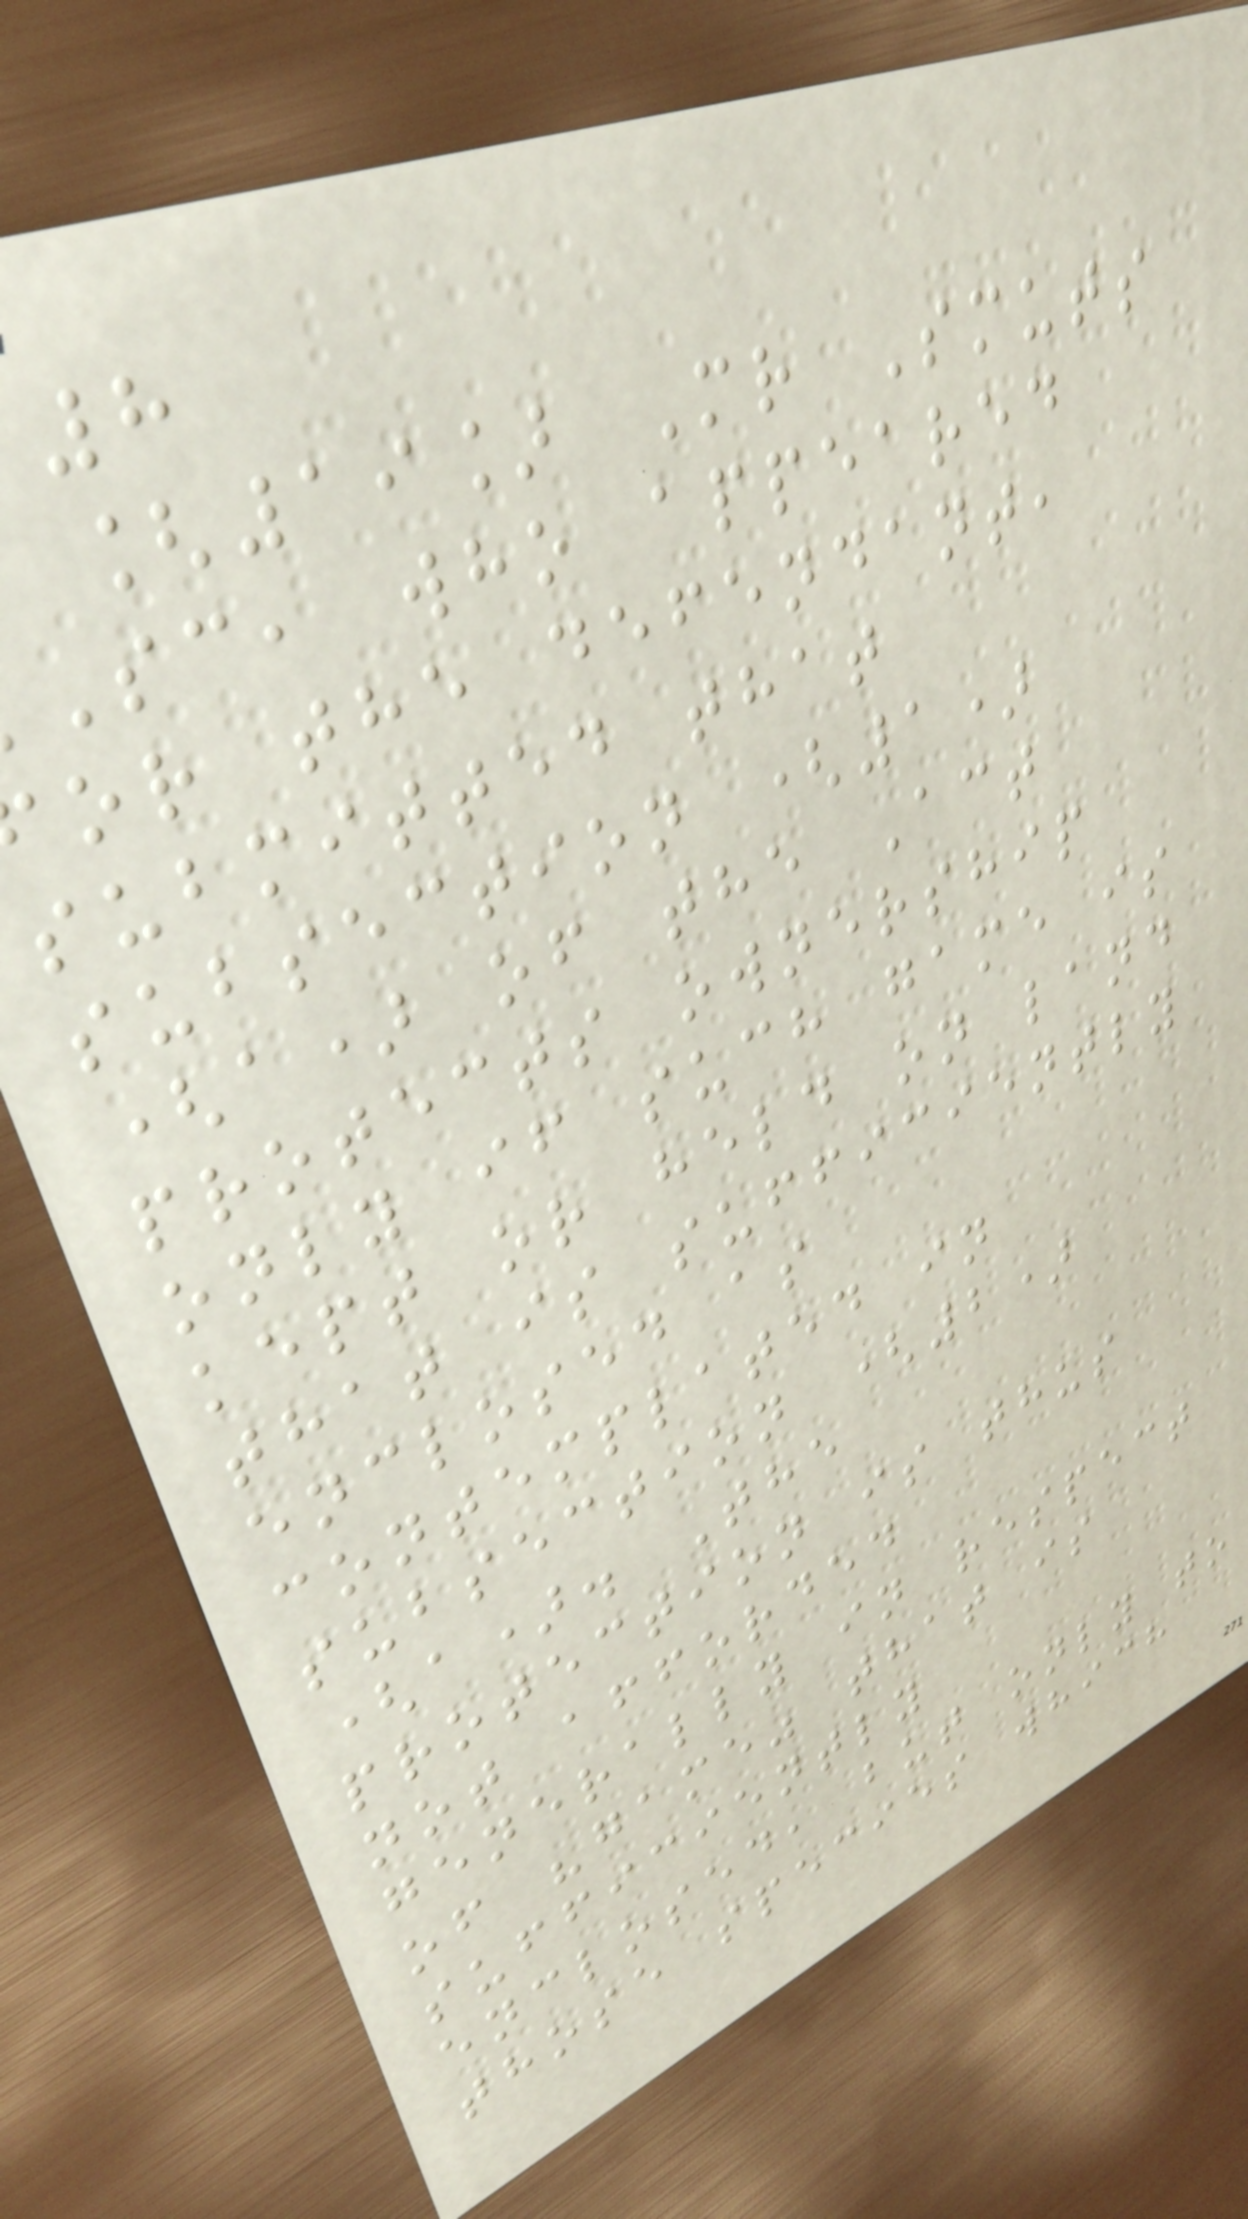8
[19] Mr Smuts
sc, who appeared
or the defendant,
submitted that
subsection (1)
(a) of the Act
protects ownership
only if such game is
kept or held on land
that is sufficiently
enclosed as
contemplated in
subsection (2)
(a). The
protection is thus
not afforded
generally in respect
of "game" that is
sufficiently
enclosed, but only to
those species which
